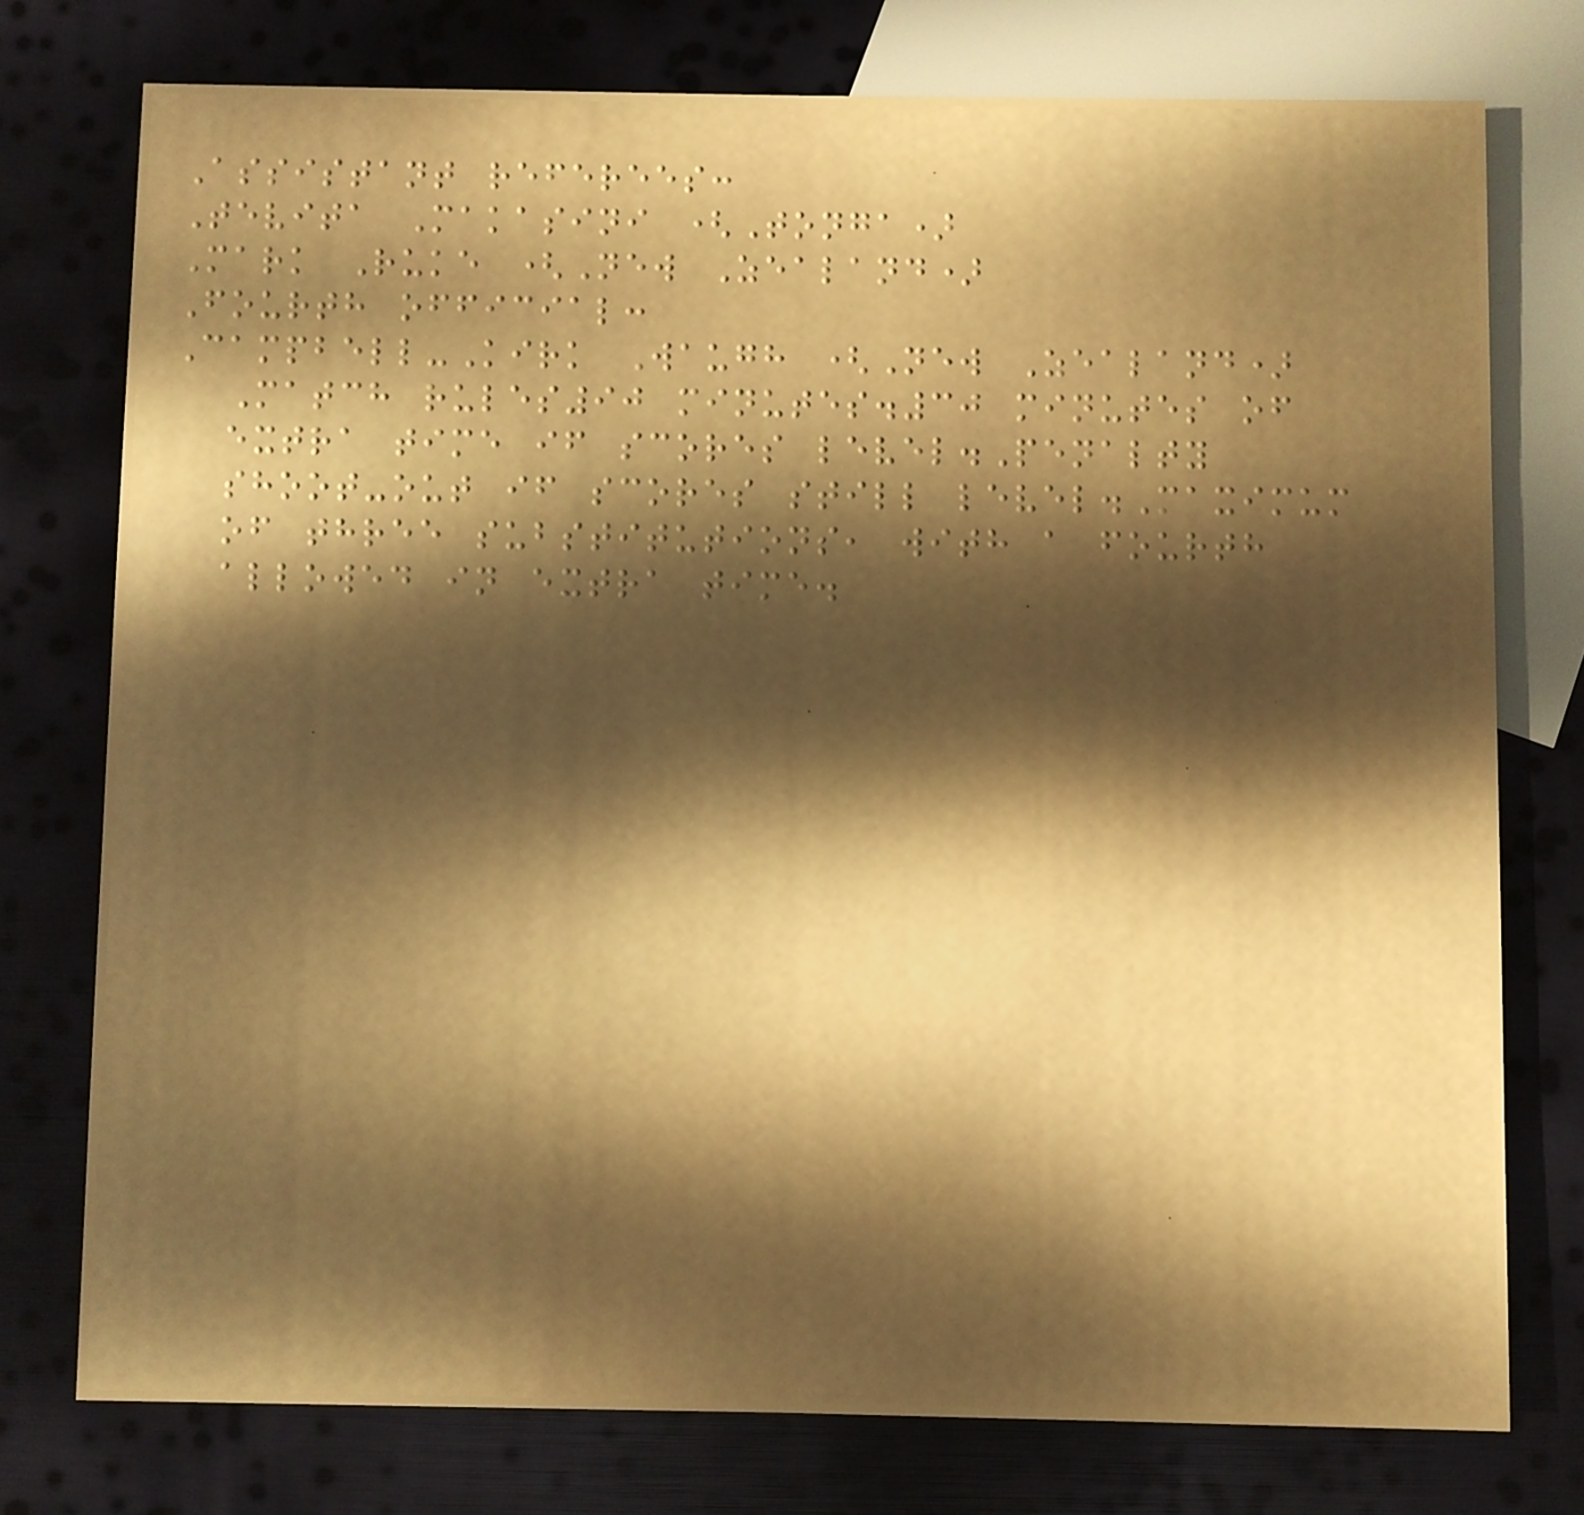Assistant referees:
Tevita Makasini (Tonga)
Mark Ruke (New Zealand)
Fourth official:
Campbell-Kirk Waugh (New Zealand)
Match rules90 minutes.30 minutes of
extra time if scores level.Penalty
shoot-out if scores still level.Maximum
of three substitutions, with a fourth
allowed in extra time.
